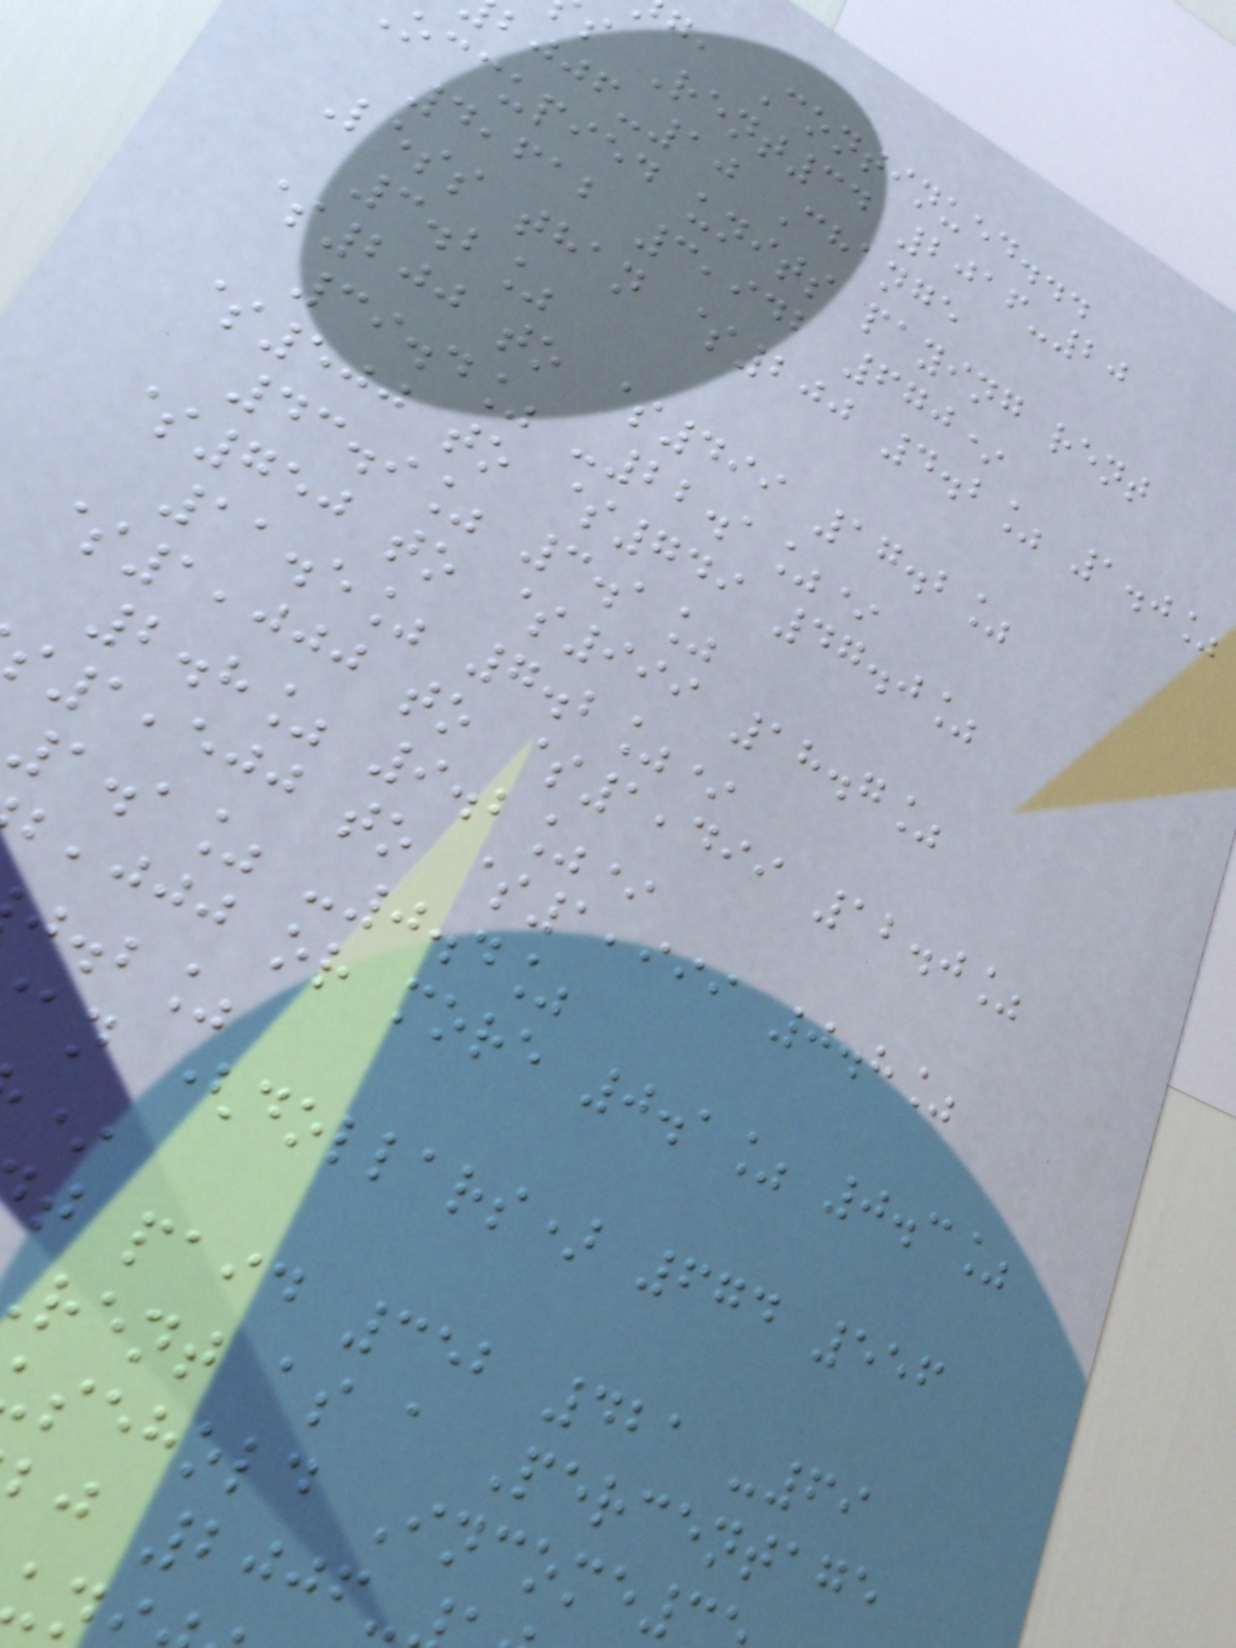g, Continued...
s Rent34 2016-20
-10 Change
occupied units paying rent
4,612 3,942 670*
Less than $200 4.2% 1.0%
3.2%
$200 to $499 17.2%
39.4% -22.1%*
$500 to $749 47.0%
43.9% 3.1%
$750 to $999 18.7%
11.5% 7.2%*
$1,000 to $1,499 12.0%
2.8% 9.2%*
1,500 to $1,999 0.8%
1.1% -0.4%
,jjj or more 0.1% 0.3%
j.b%
an (dollars) 674 556
t paid 352 421 -69
rent as a Percentage
sehold Income
j 2006-
